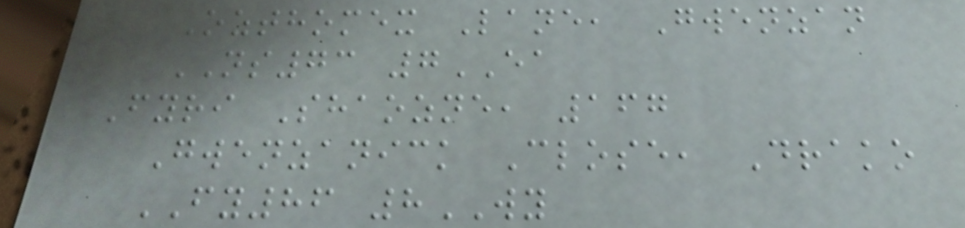Ozthomex Lane, Gwenzan
NS73 7EA
Fyri Shaozne, 167
Gwenzanick Close, Drako
FY86 8WY
